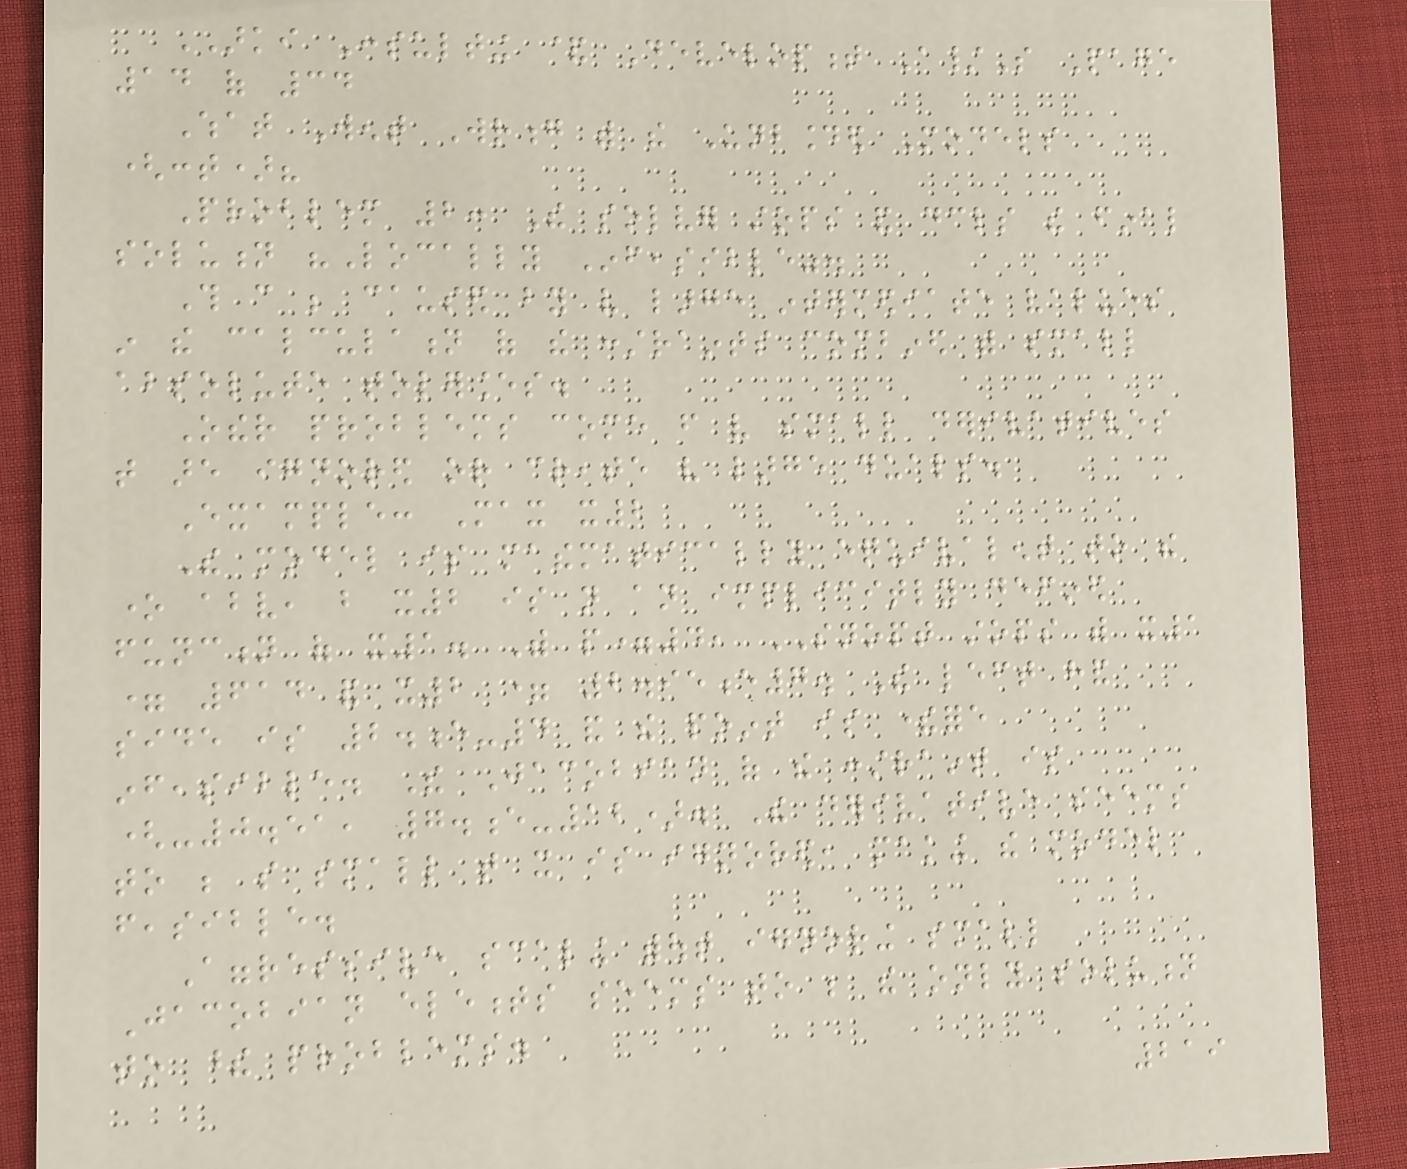ARKI Consulting & Development A/S Page
14 of 34
What Went Wrong with the Unbounded Models
(cont)?
Problem 2: The solver stops and declares the final
solution "Locally Infeasible".
This can be caused by very large intermediate values
in the calculation of the constraints combined with small
absolute tolerances.
Other problems come from very small derivatives
that are ignored or create very large duals.
Example: Max x2
The model is mathematically equivalent to the
one above, but x2 is not an implicitly defined
function of x1. With p=4, SNOPT stops with x1
= 614 and x2 = 2.95e7. The left hand
side is 2.e-4 and the point is therefore
infeasible. The Jacobian of the constraint is
(-0.51, 7.e-12). The derivative seems
to be so small that it is ignored, making the model
feasible.
Aggressive scaling without ignoring small
Jacobian elements seems to be the only solution
to these problems.
219
